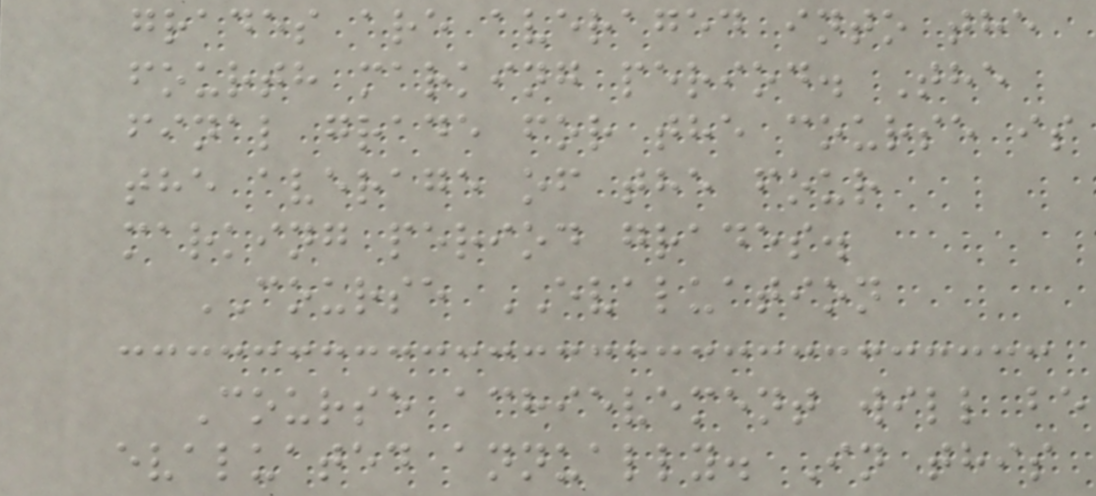grades are averaged into the
fourth marking period. The
final grade for the course is
the average of the four
marking period grades.
COURSE EVALUATION
Course achievement will be
evaluated annually. In this
